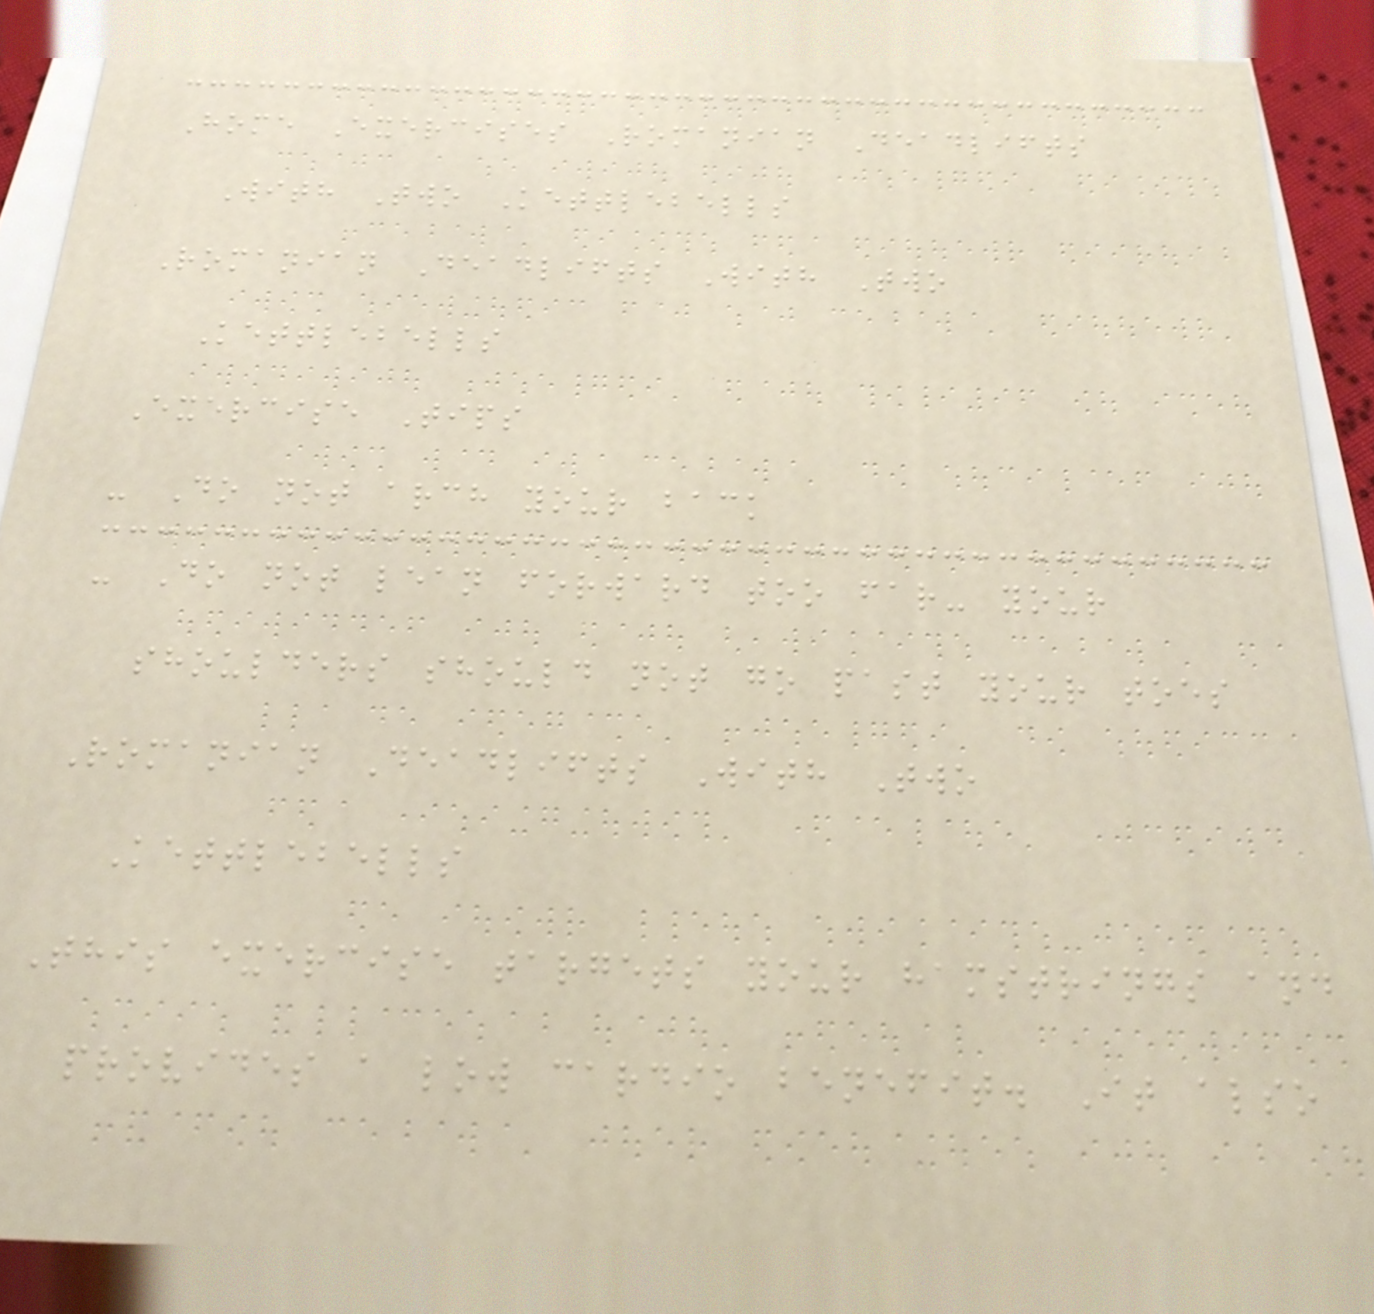Home Exercises Romanian Deadlifts
With Two Kettlebells
Romanian Deadlifts With Two
Kettlebells
Exercise Tips
- Do not arch your back
- Do not lean forward too far- your
shoulders should not go past your toes
Romanian Deadlifts With Two
Kettlebells
This exercise targets your hamstrings and
provides a low cardio benefit. It also
